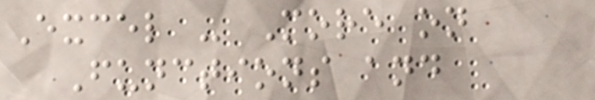Excel - More on
Functions and
